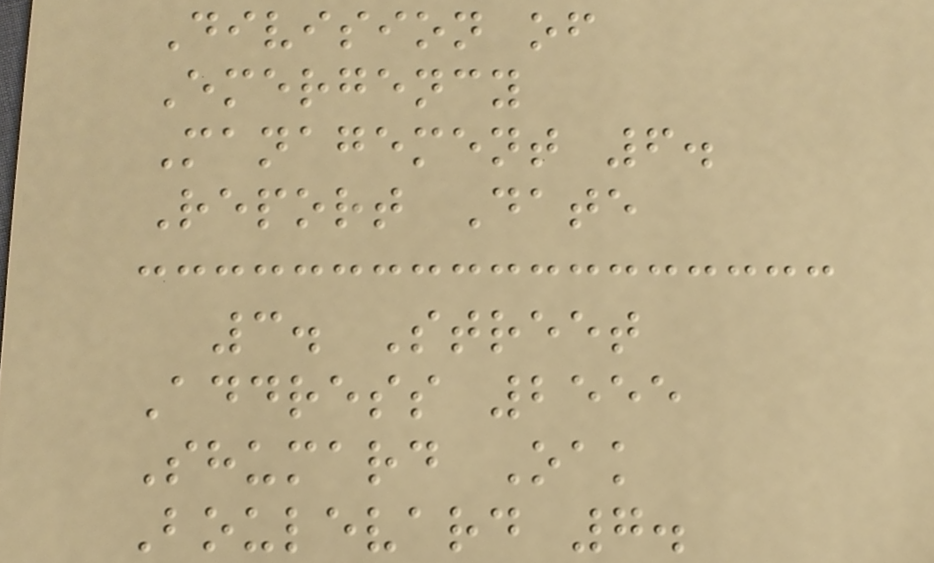Division of
Emergency
Management 6.
Report Date
3. Street
Address 2555
Shumard Oak
Boulevard 7.
